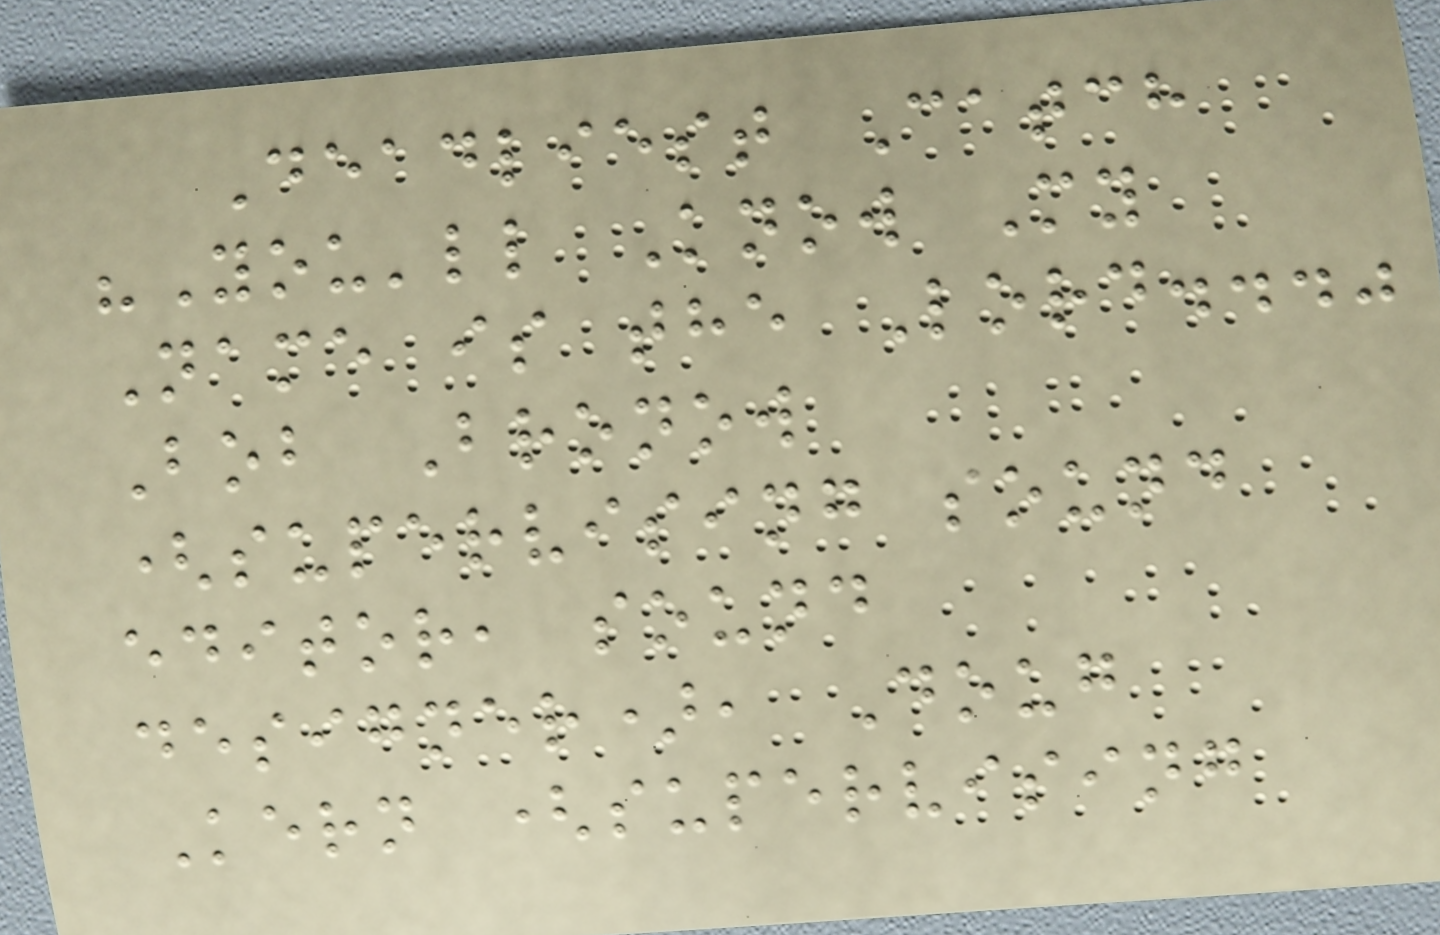Deadliest Catch
"You'll Know My
Name is the Lord..."
Bob Bronow
(supervising sound
editor, sound
designer), Doug
Kern (supervising
